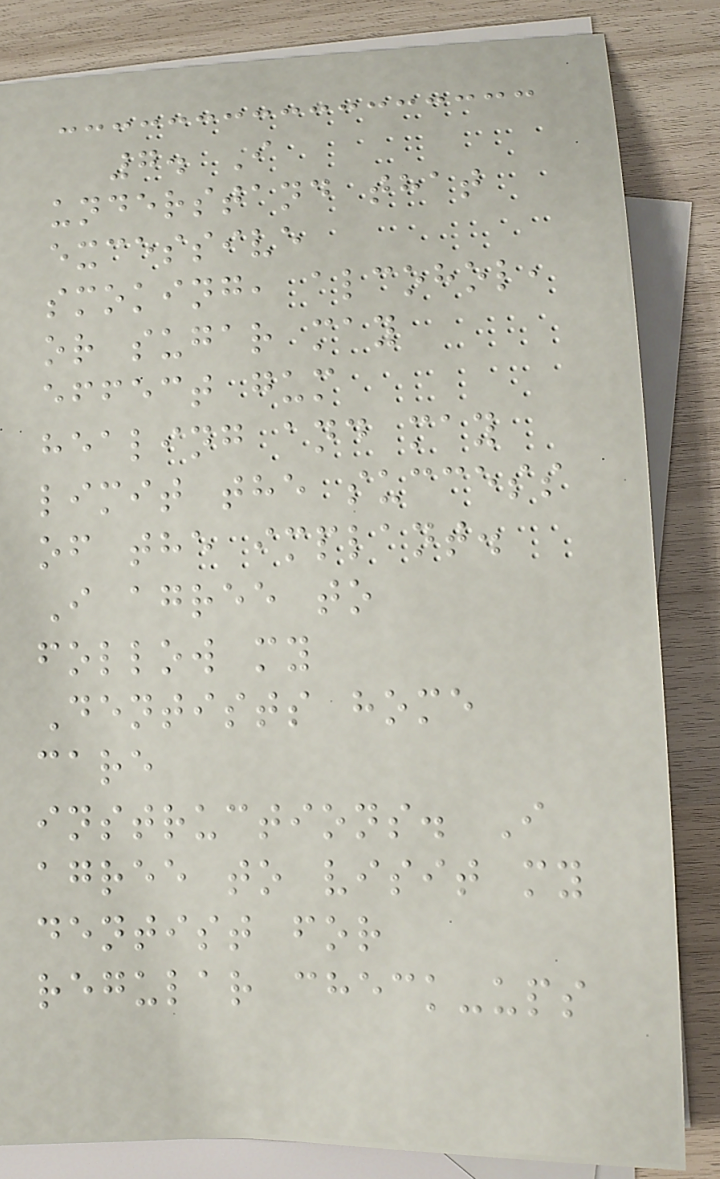7. I
understand that
excessive
smoking, alcohol,
or sugar may
effect gum
healing and may
limit the success
of the implant.
I agree to
follow my
Dentists home
care
instructions. I
agree to visit my
dentist for
regular check-ups
